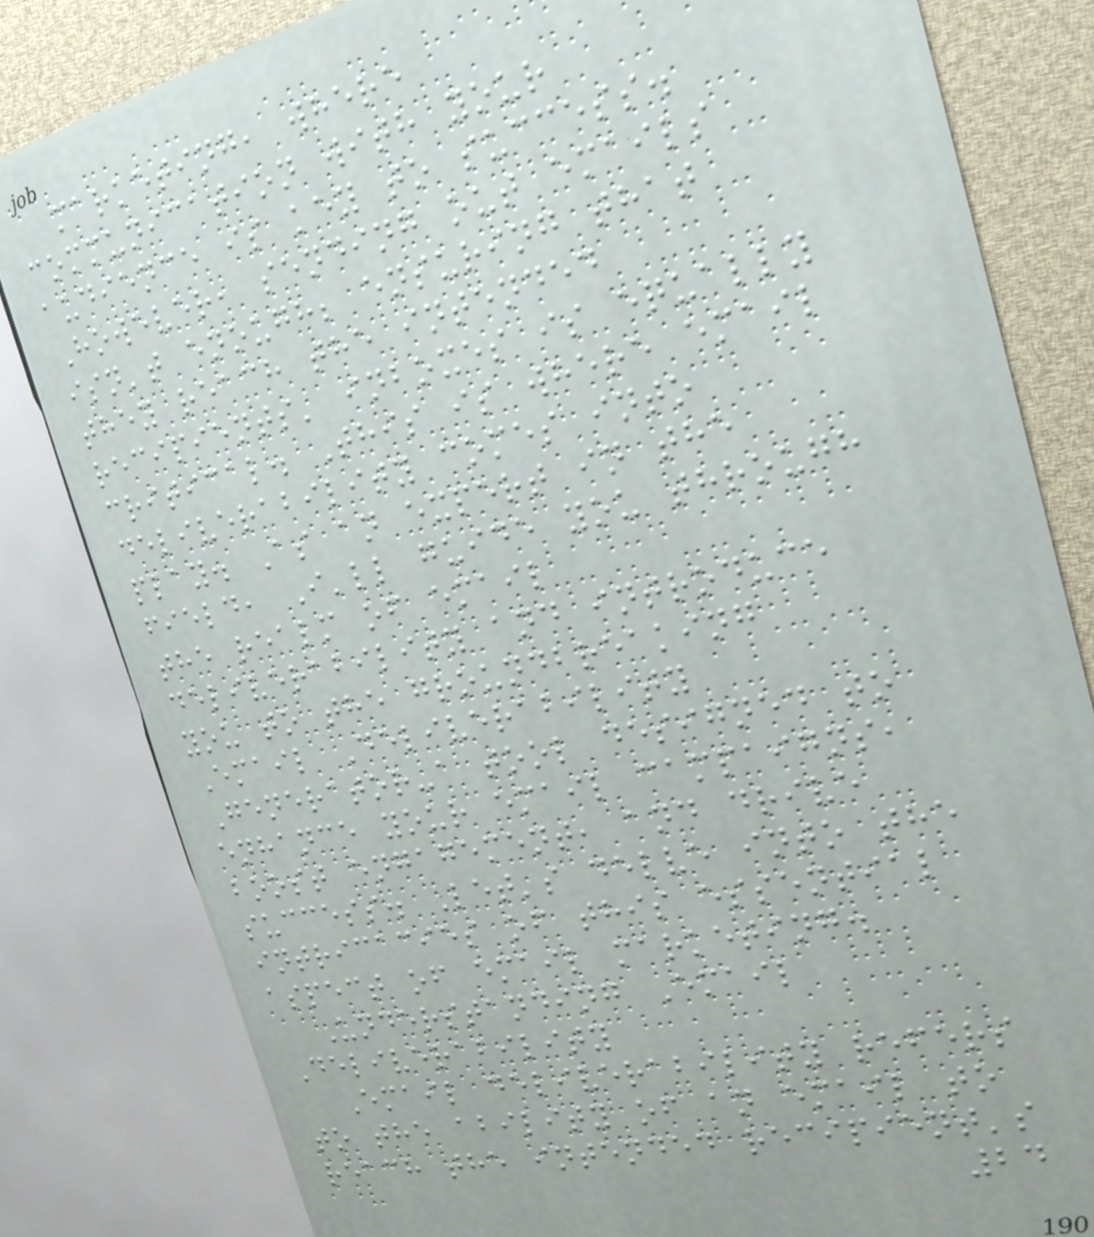marketing, where
communication with your
audience is key to success.
However, sending out emails
isn't enough; ensuring that
they reach the intended
recipients' inboxes is equally
critical. This is where email
deliverability comes into
play. As an expert in the
field, I'll guide you through
the realm of email
deliverability and introduce
you to the groundbreaking
Email Deliverability
Generator-a tool designed to
enhance your email campaigns,
boost engagement, and drive
success. Let's delve into the
intricacies of this essential
aspect of email marketing.
Understanding Email
Deliverability
Email deliverability refers
to the ability of an email to
reach the intended recipient's
24
